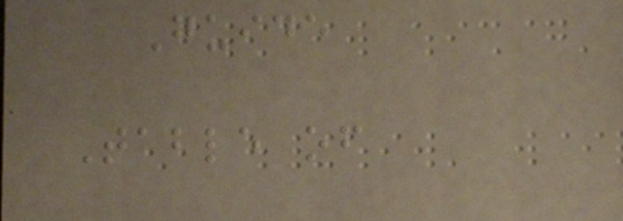Guide
Table of
